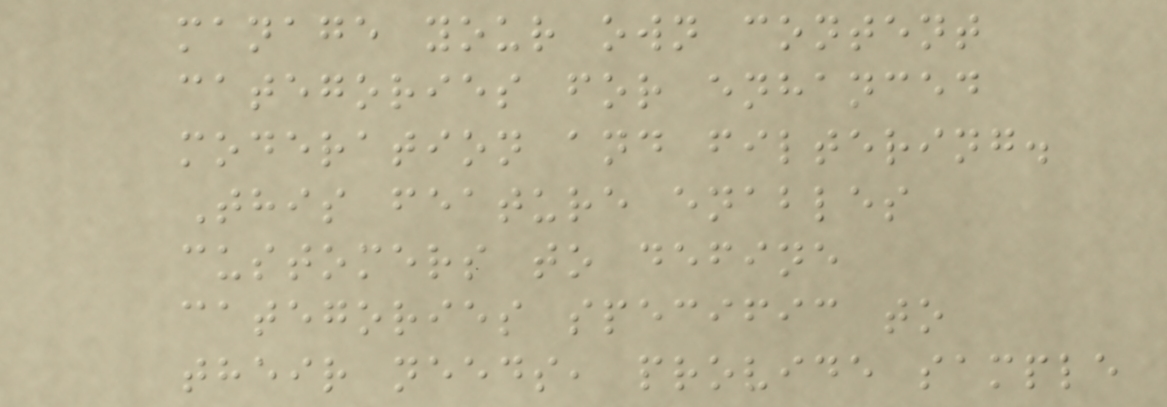manage your own content
categories for enhanced
moderation and filtering.
This feature enables
customers to define
categories specific to
their needs, provide sample
